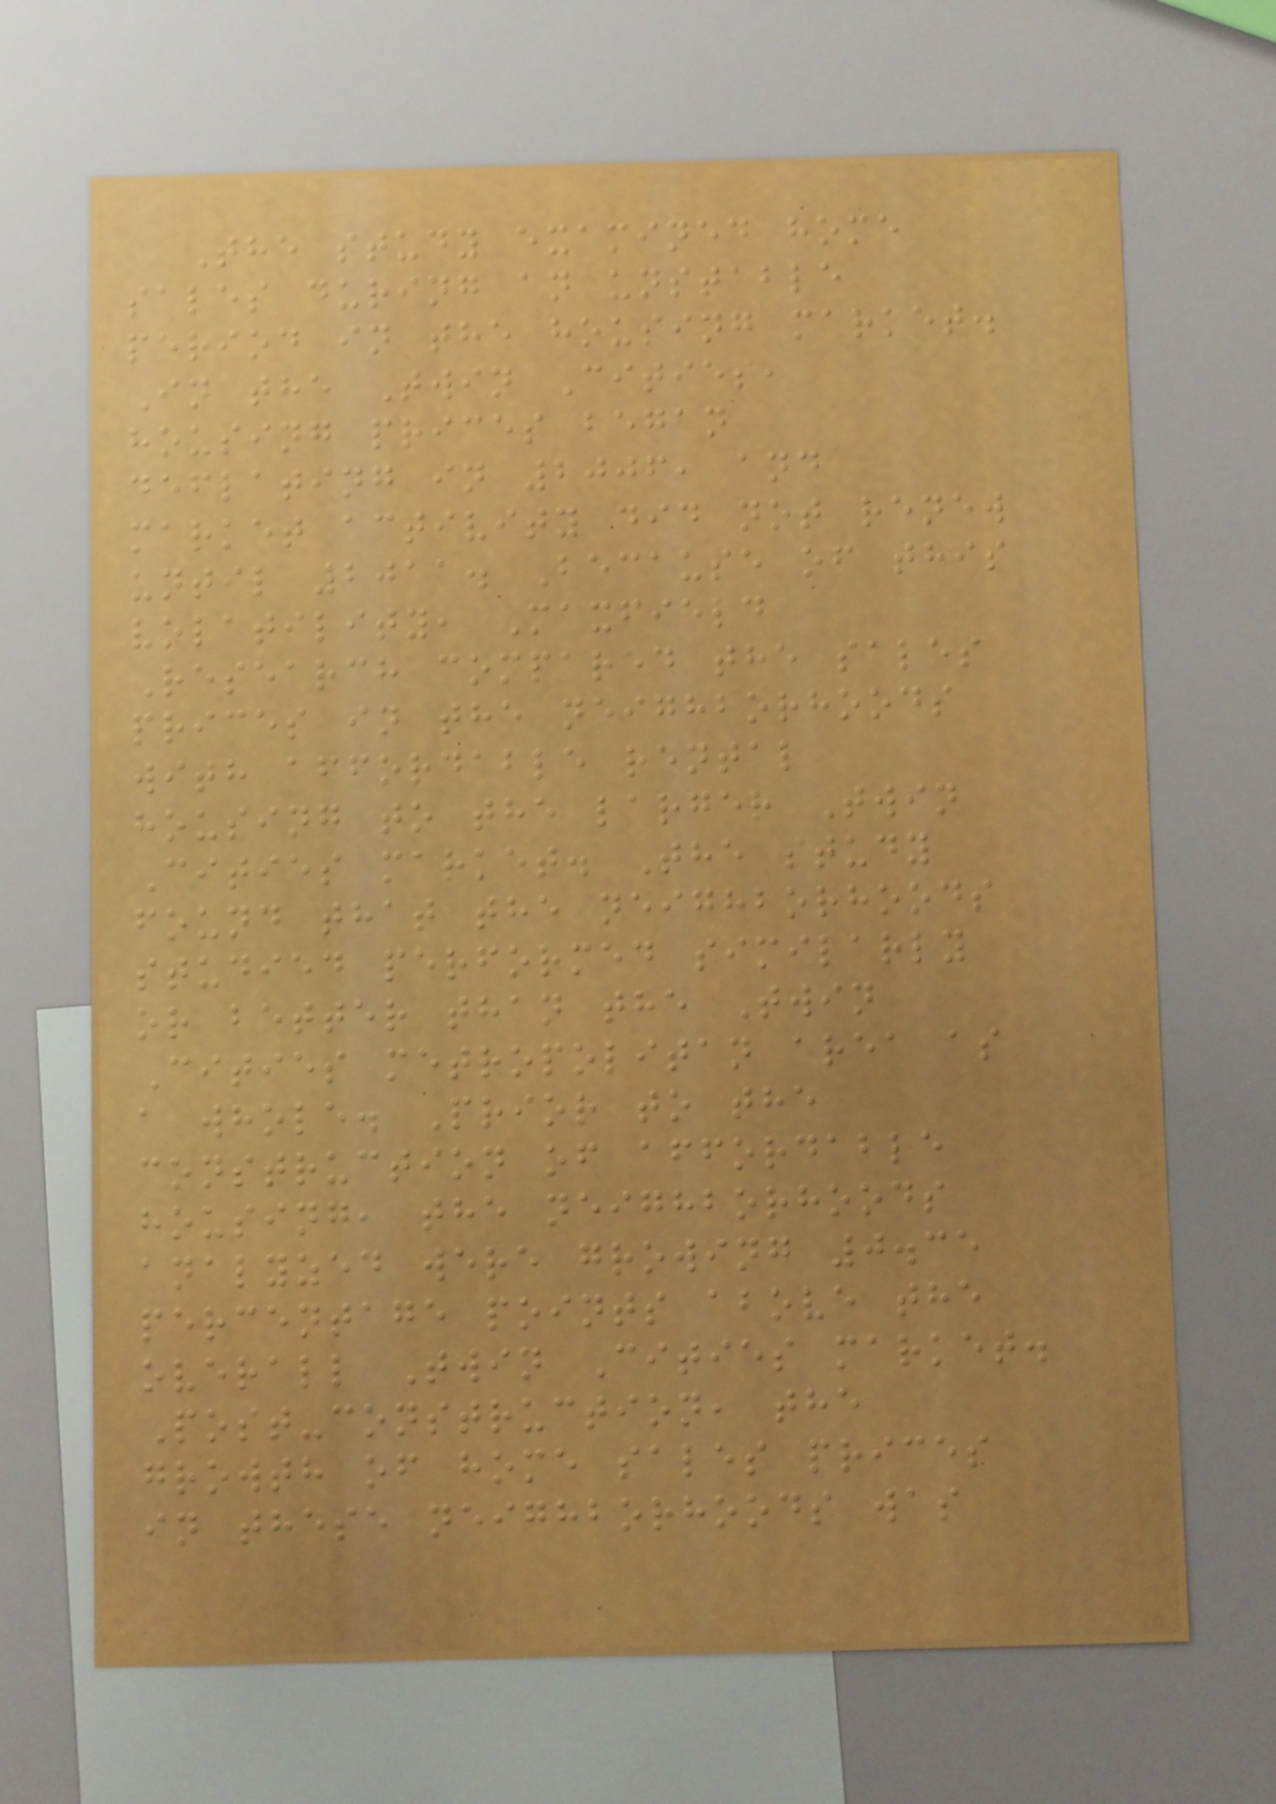The study examined home
sales during an unstable
period in the housing market.
In the Twin Cities,
housing prices began
deflating in 2006, and
market activity did not renew
until 2011. Because of this
volatility, Maxfield
Research compared the sales
prices in the neighborhoods
with affordable rental
housing to the larger Twin
Cities market. The study
found that the neighborhoods
studied performed similarly
or better than the Twin
Cities metropolitan area as
a whole. Prior to the
construction of affordable
housing, the neighborhoods
analyzed were growing 0.35
percentage points above the
overall Twin Cities market.
Post-construction, the
growth of home sales prices
in these neighborhoods was
